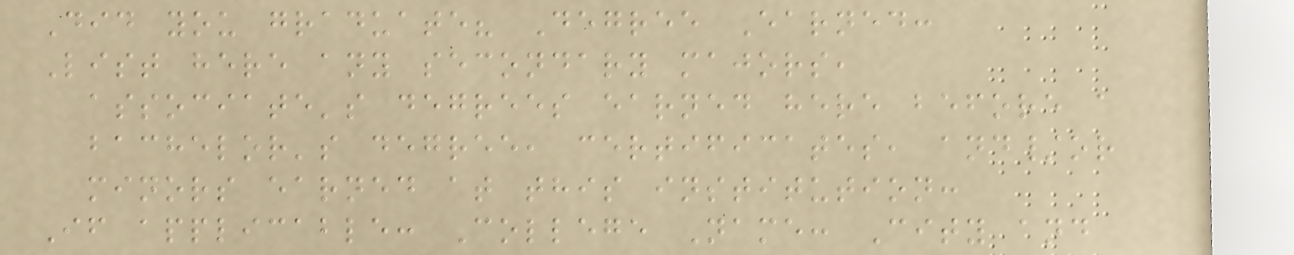Did you graduate? Degree Earned:
List here any secondary majors,
associate's degrees earned here before a
bachelor's degree, certificates, and/or
minors earned at this institution:
If applicable: College Name: City and
